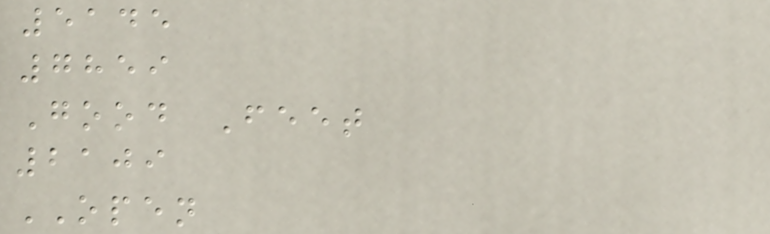5145
7859
Good Feet
2109
OPEN
